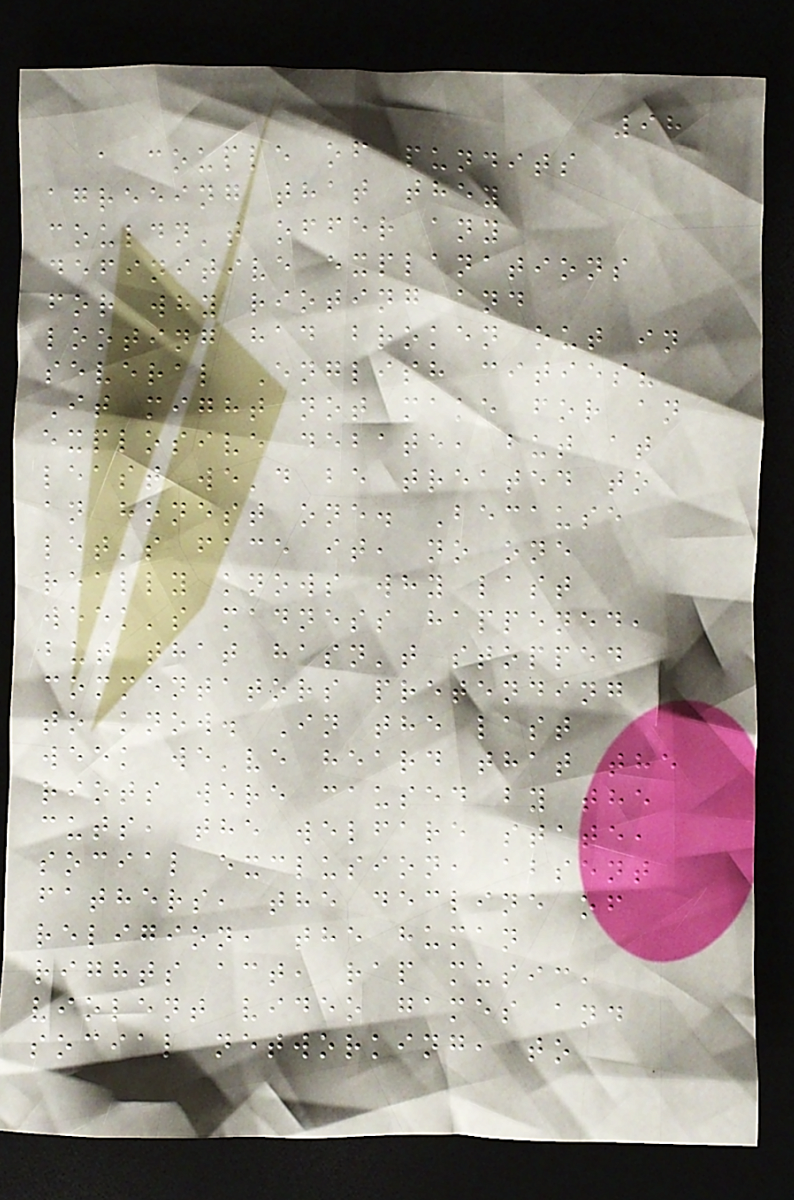98
a couple of pundits
agreeing that they
couldn't offer any
definitive explanations
for why rioting and
looting had broken out in
several English cities?
It might not make for an
explosive debate, but at
least we'd be treated to
an honest one. Because
let's face it, no one
really knows why last
week's madness happened,
but that hasn't stopped
commentators pretending
to know. In the last
week we've heard that the
riots were caused by the
cuts, the welfare state,
social exclusion, absent
fathers, the decline of
religion, the human
rights act, rap music,
violent video games and
social networking, to
